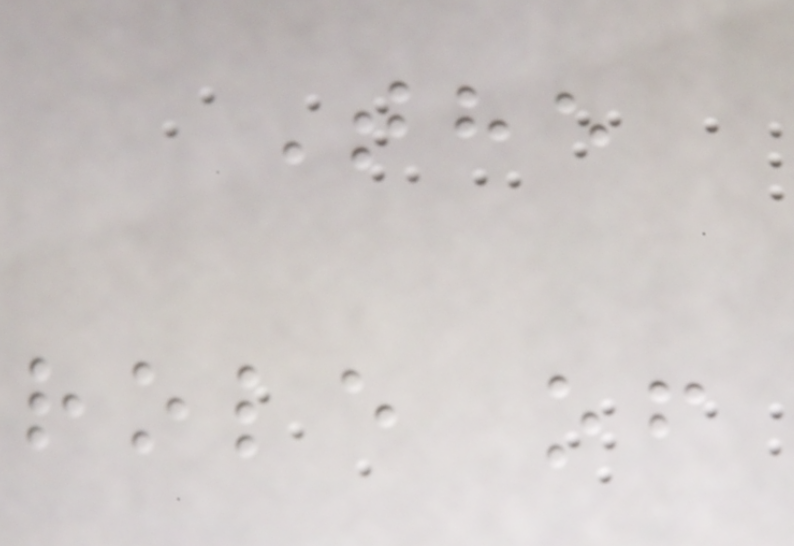The
role of
